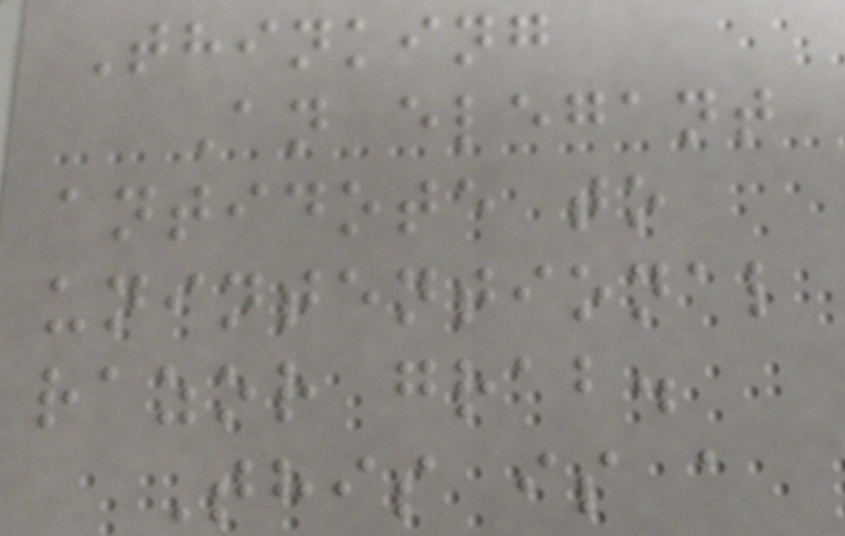Thinking
An elegant
antidote to
unintentional
razor grab.
This is a
